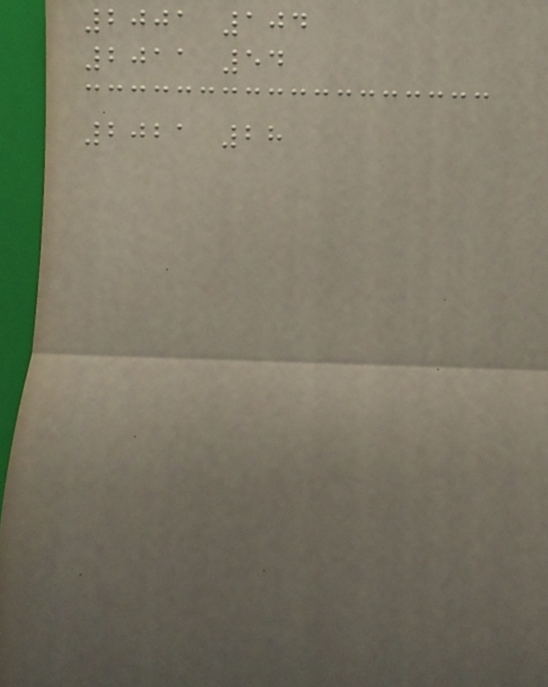2001 104
2011 54
2021 28
